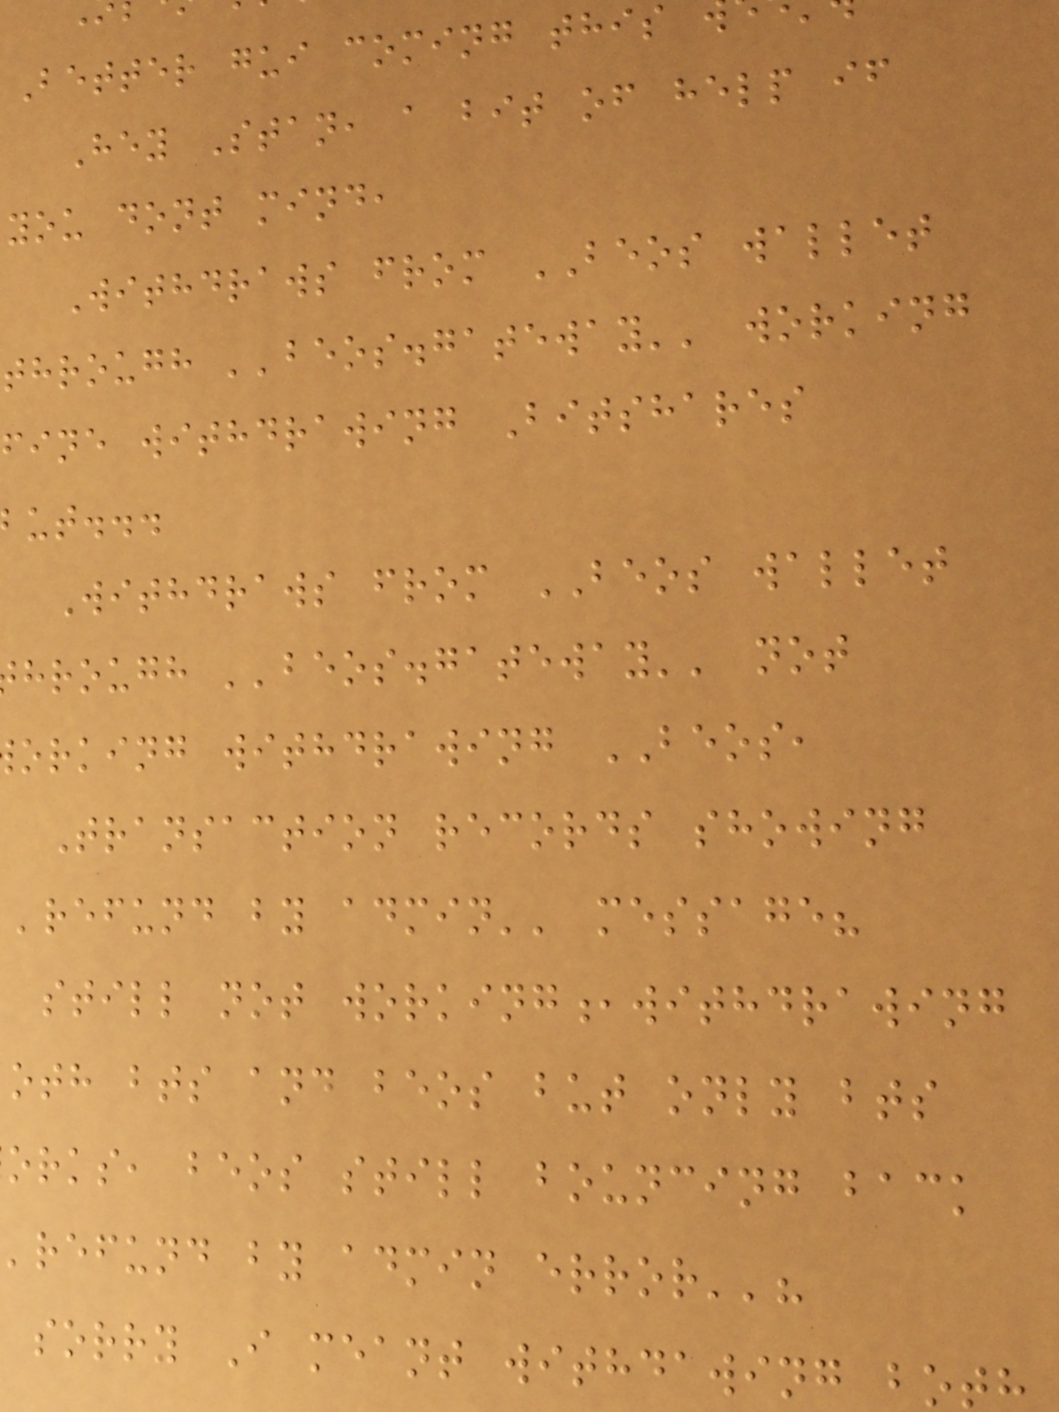Better gui coming this
Hey Stan, a bit of help if
you dont mind,
Withdraws from BEOS wallet
through ''beos.gateway'' working
fine withdrawing Bitshares
ut...
Withdraws from BEOS wallet
hrough ''beos.gateway'' not
orking withdrawing BEOS,
Transaction records showing
'refund by admin'' message?
still not working,withdrawing
oth bts and beos but only bts
orks, beos still bouncing back
'refund by admin error''?
sorry I meant withdawing bot
